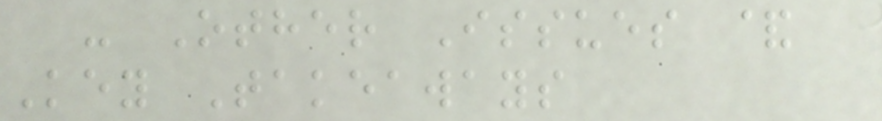- Other Issues &
Key Takeaways
